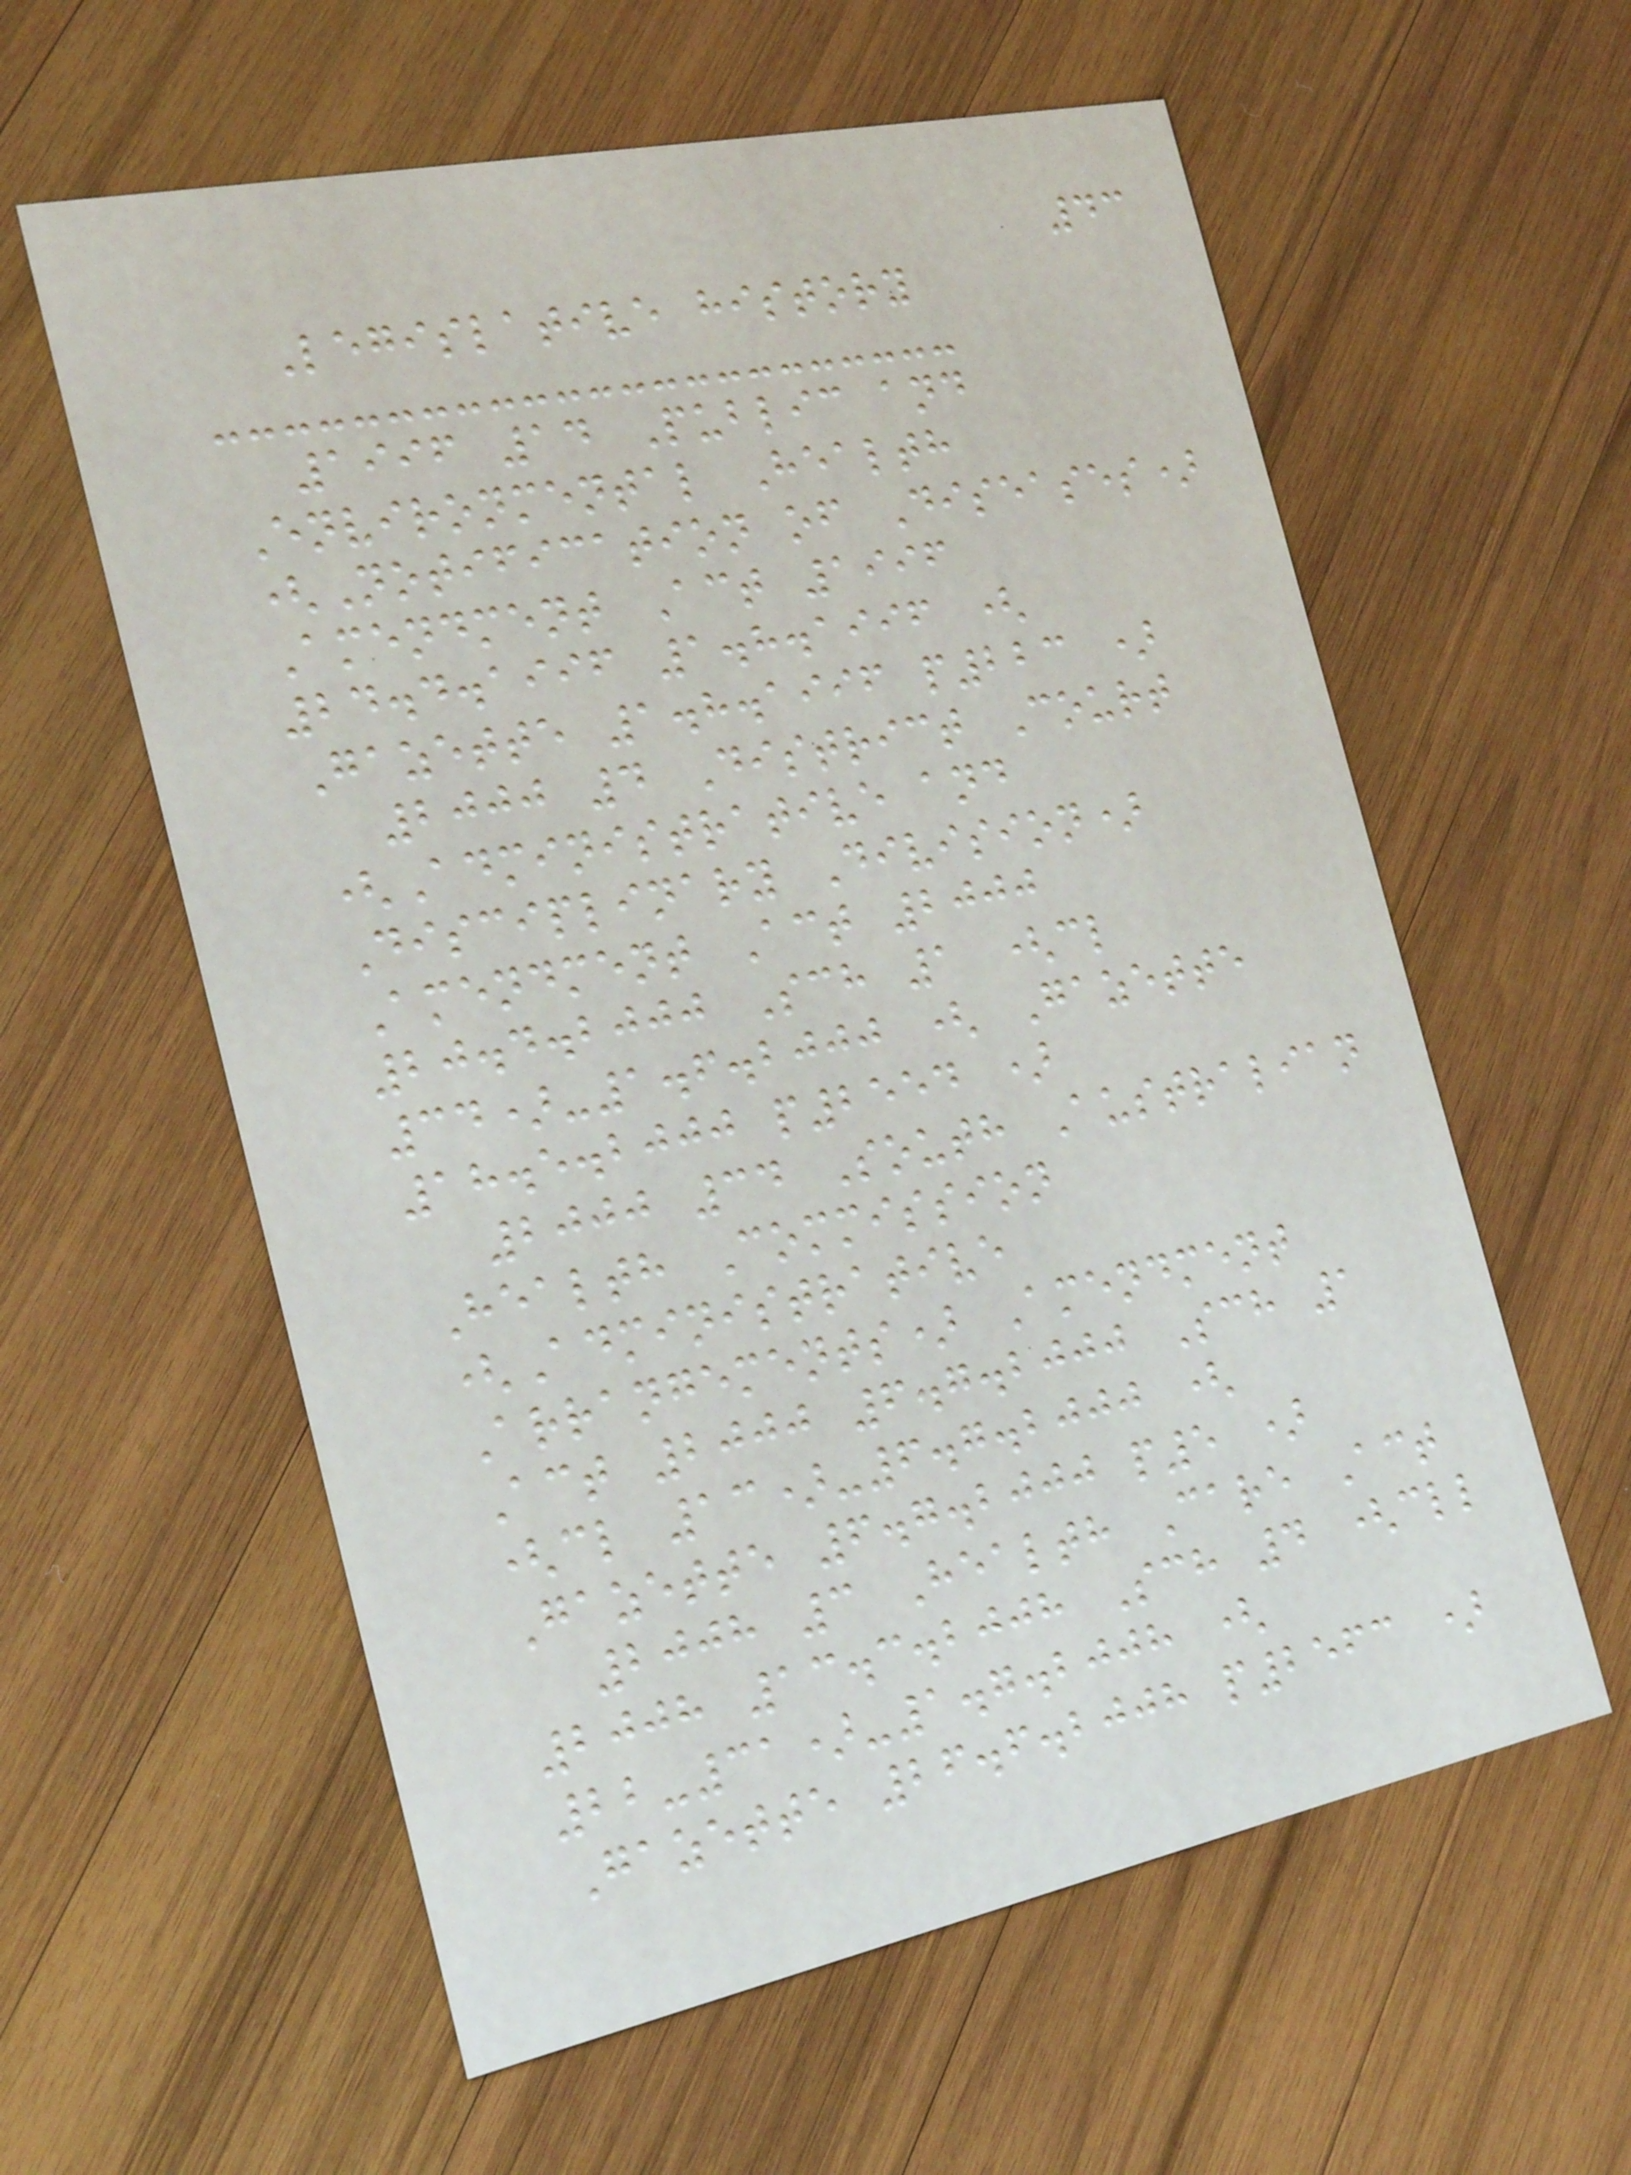43
Legislative history
1996 14 Public and
Environmental Health
(Notification of Diseases)
Amendment Act 1996
24.4.1996 1.8.1996 (
Gazette 1.8.1996 p223 )
2000 4 District Court
(Administrative and
Disciplinary Division)
Amendment Act 2000
20.4.2000 Sch 1 (cl
34)-1.6.2000 ( Gazette
18.5.2000 p2554 )
2000 34 South Australian
Health Commission
(Administrative
Arrangements) Amendment
Act 2000 6.7.2000 Sch 1
(cl 13)-6.7.2000 (
Gazette 6.7.2000 p5 )
2008 3 Health Care Act
2008 13.3.2008 Sch 4 (cll
22-31)-1.7.2008 (
Gazette 26.6.2008 p2563 )
